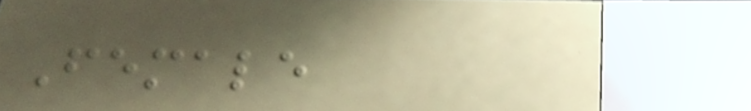Female
